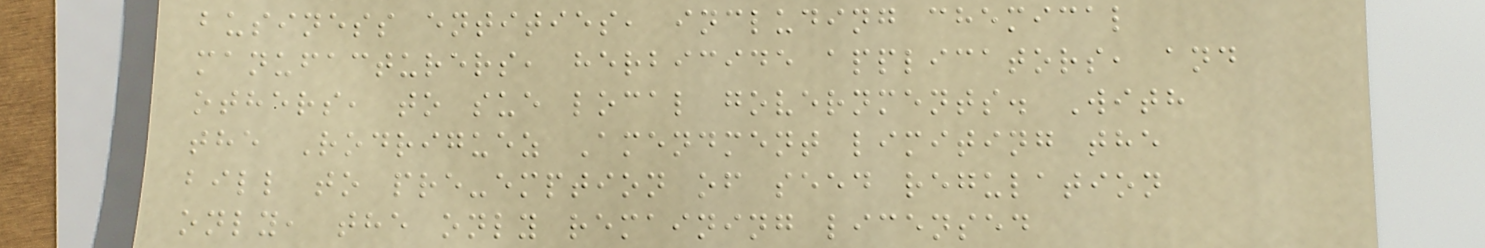business entities, including chemical
manufacturers, herbicide applicators, and
others, to sue local governments. With
the Rodriguez Amendment limiting the
bill to pre-emption of seed regulation
only, the only remaining licensed
